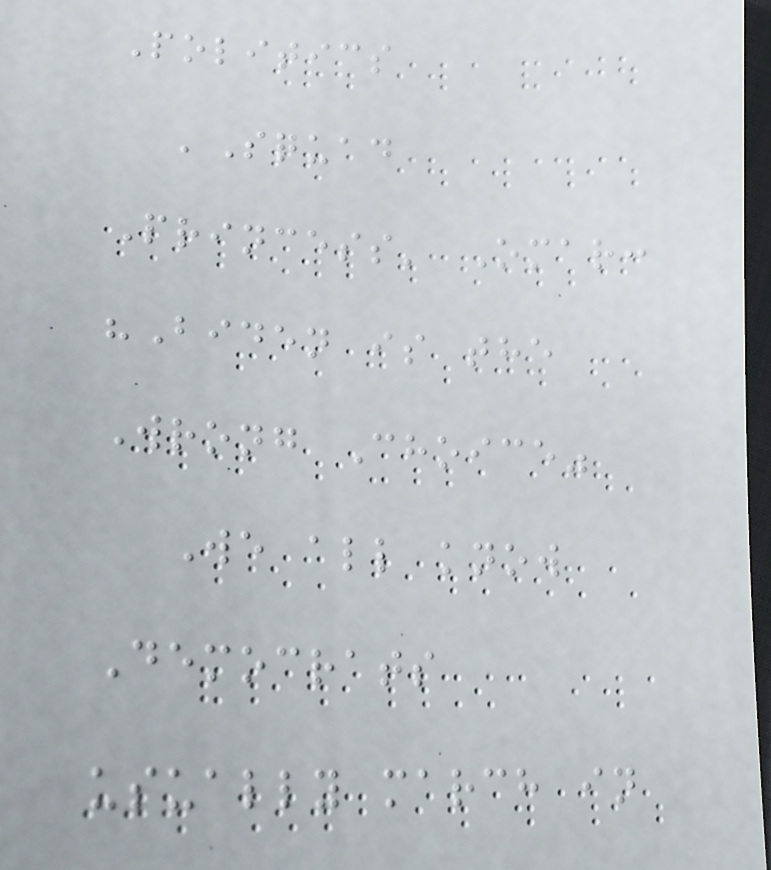Politics
'Squad
Princess' Omar:
"Biden is the
Wrong Choice"
We all know
Democrats
usually march in
